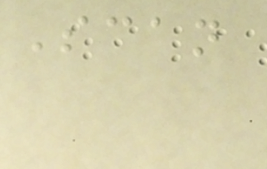Scan
